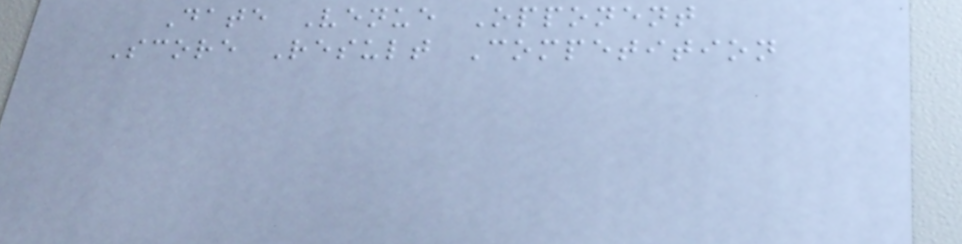Date Venue Opponent
Score Result Competition
